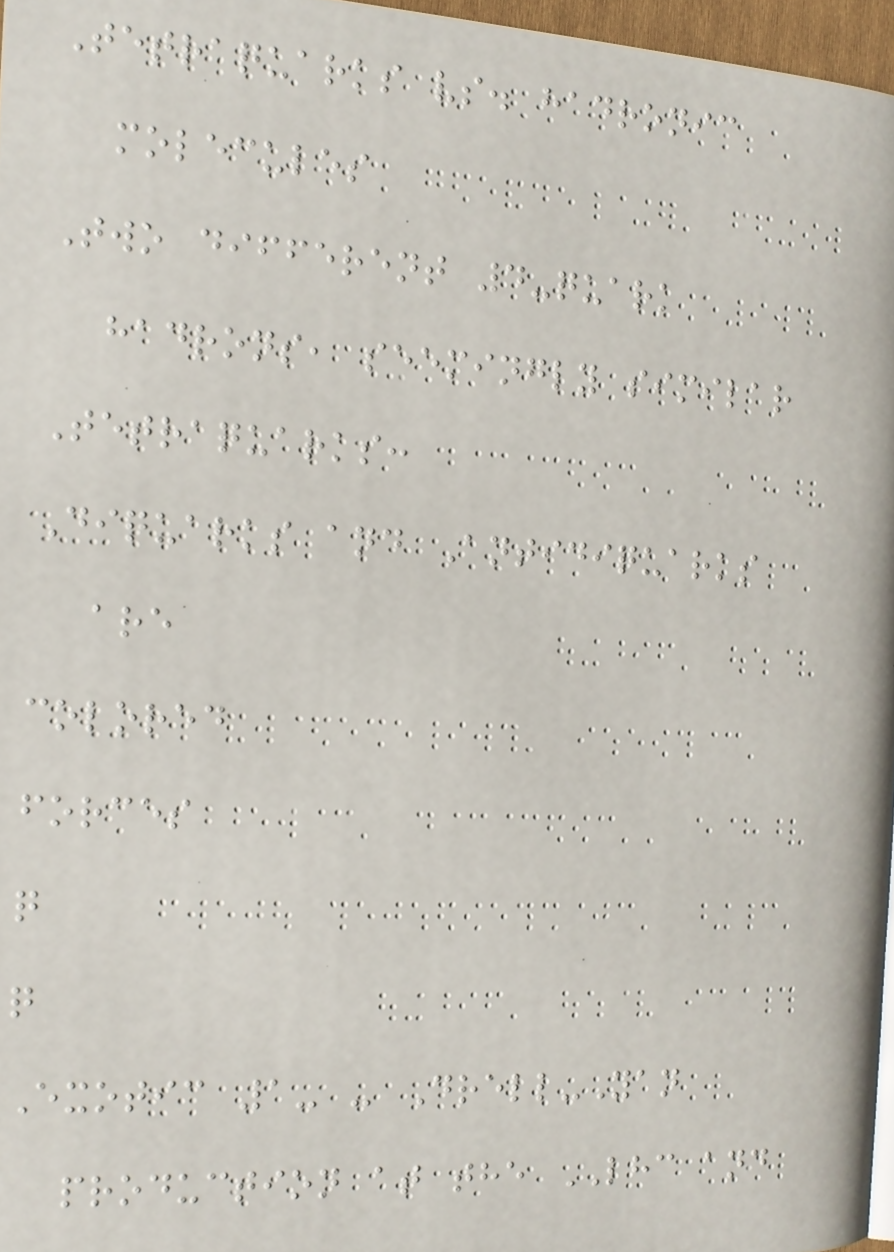Tetraquarks vs. hadronic
molecules
Two different 4-quark
hadrons, seemingly similar
Tetraquarks:
Diquarks and Antidiquarks
are
colored
forces
q
q
Exotic 1- - Drell-Yan
production at the LHC and
